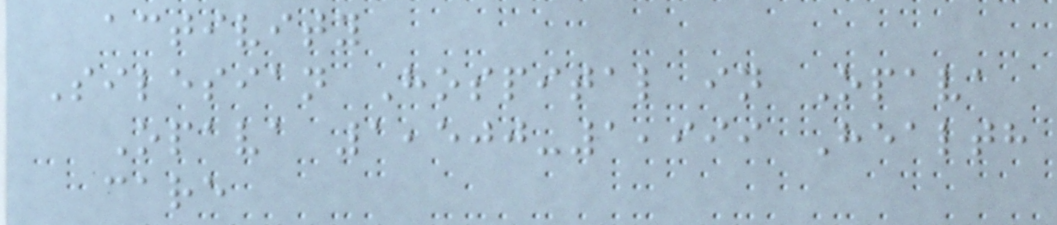activity
Silesian Hospital in Opava
Opava 1,500-1,999 Health
care
